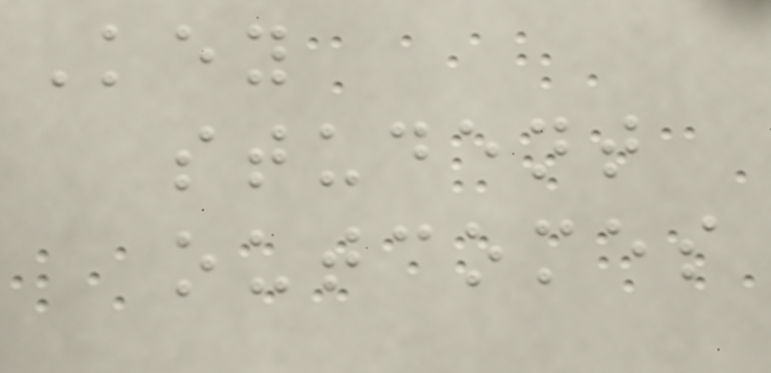Key
student
outcomes
